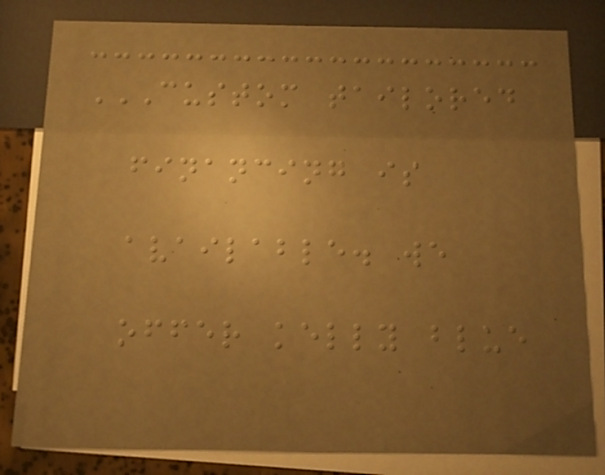CUSTOM TAILORED
FINANCING IS
AVAILABLE. WE
OFFER KELLY BLUE
